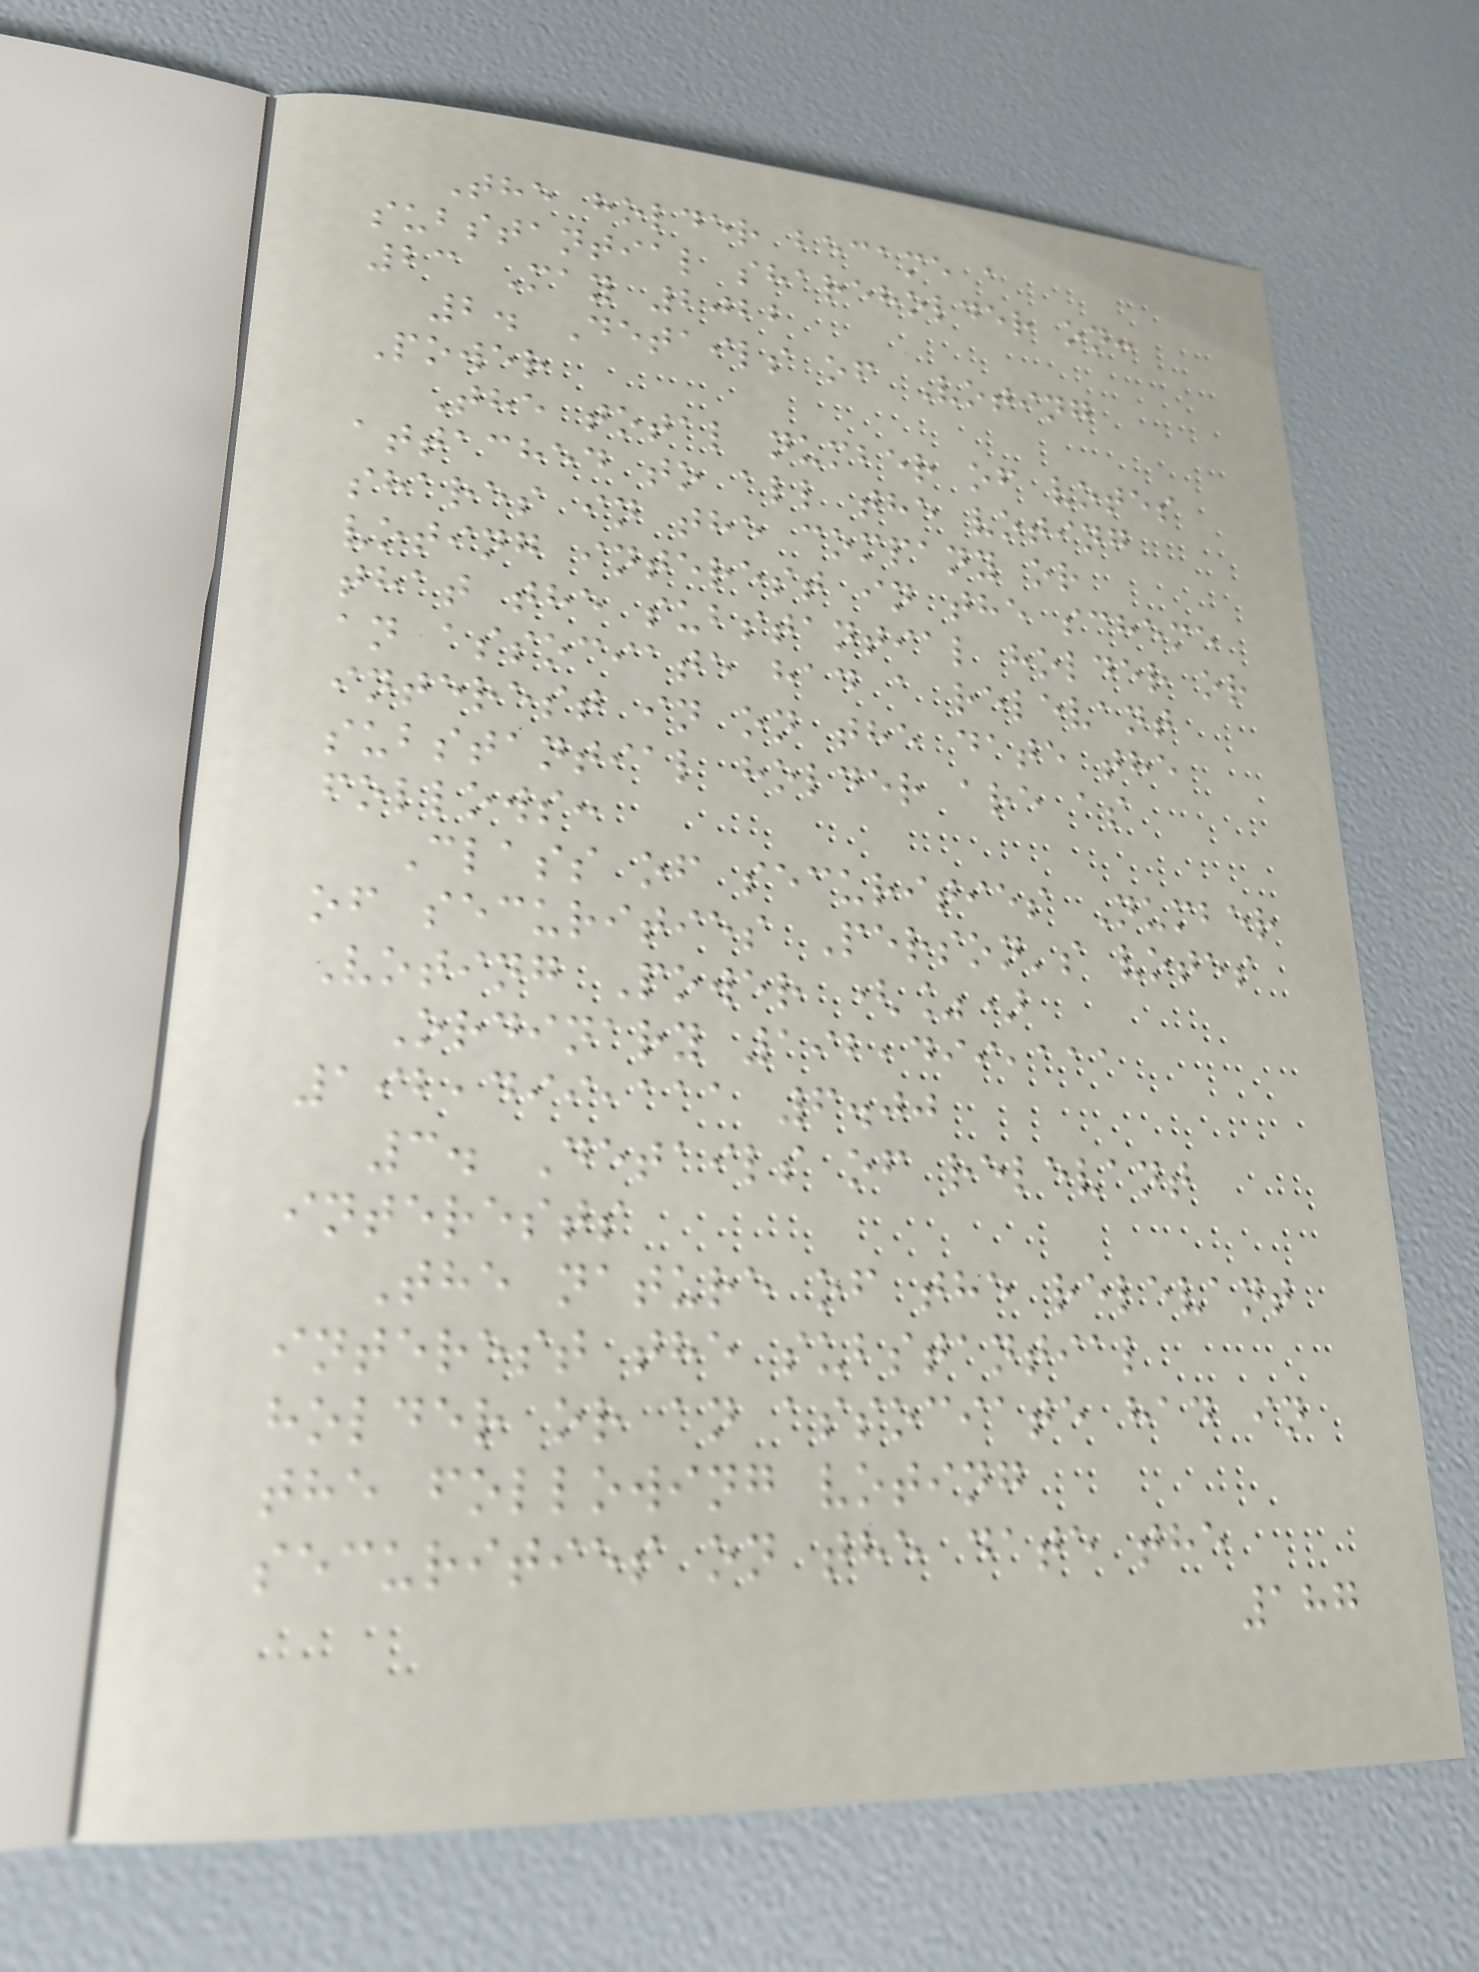The holder became a
substantial shareholder on:
23 May 2022
2. Details of Voting
Power
The total number of votes
attached to all the voting
shares in the company or
voting interest in the scheme
that the substantial holder or
an associate had a relevant
interest in on the date the
substantial holder are as
follows:
Class of securities Number
of securities Person's votes
Voting Power (%)
Ordinary 192,499,111
192,499,111 6.00
3. Details of relevant
interests
The nature of the relevant
interest the substantial
holder or an associate had in
the following voting
securities on the date the
187
